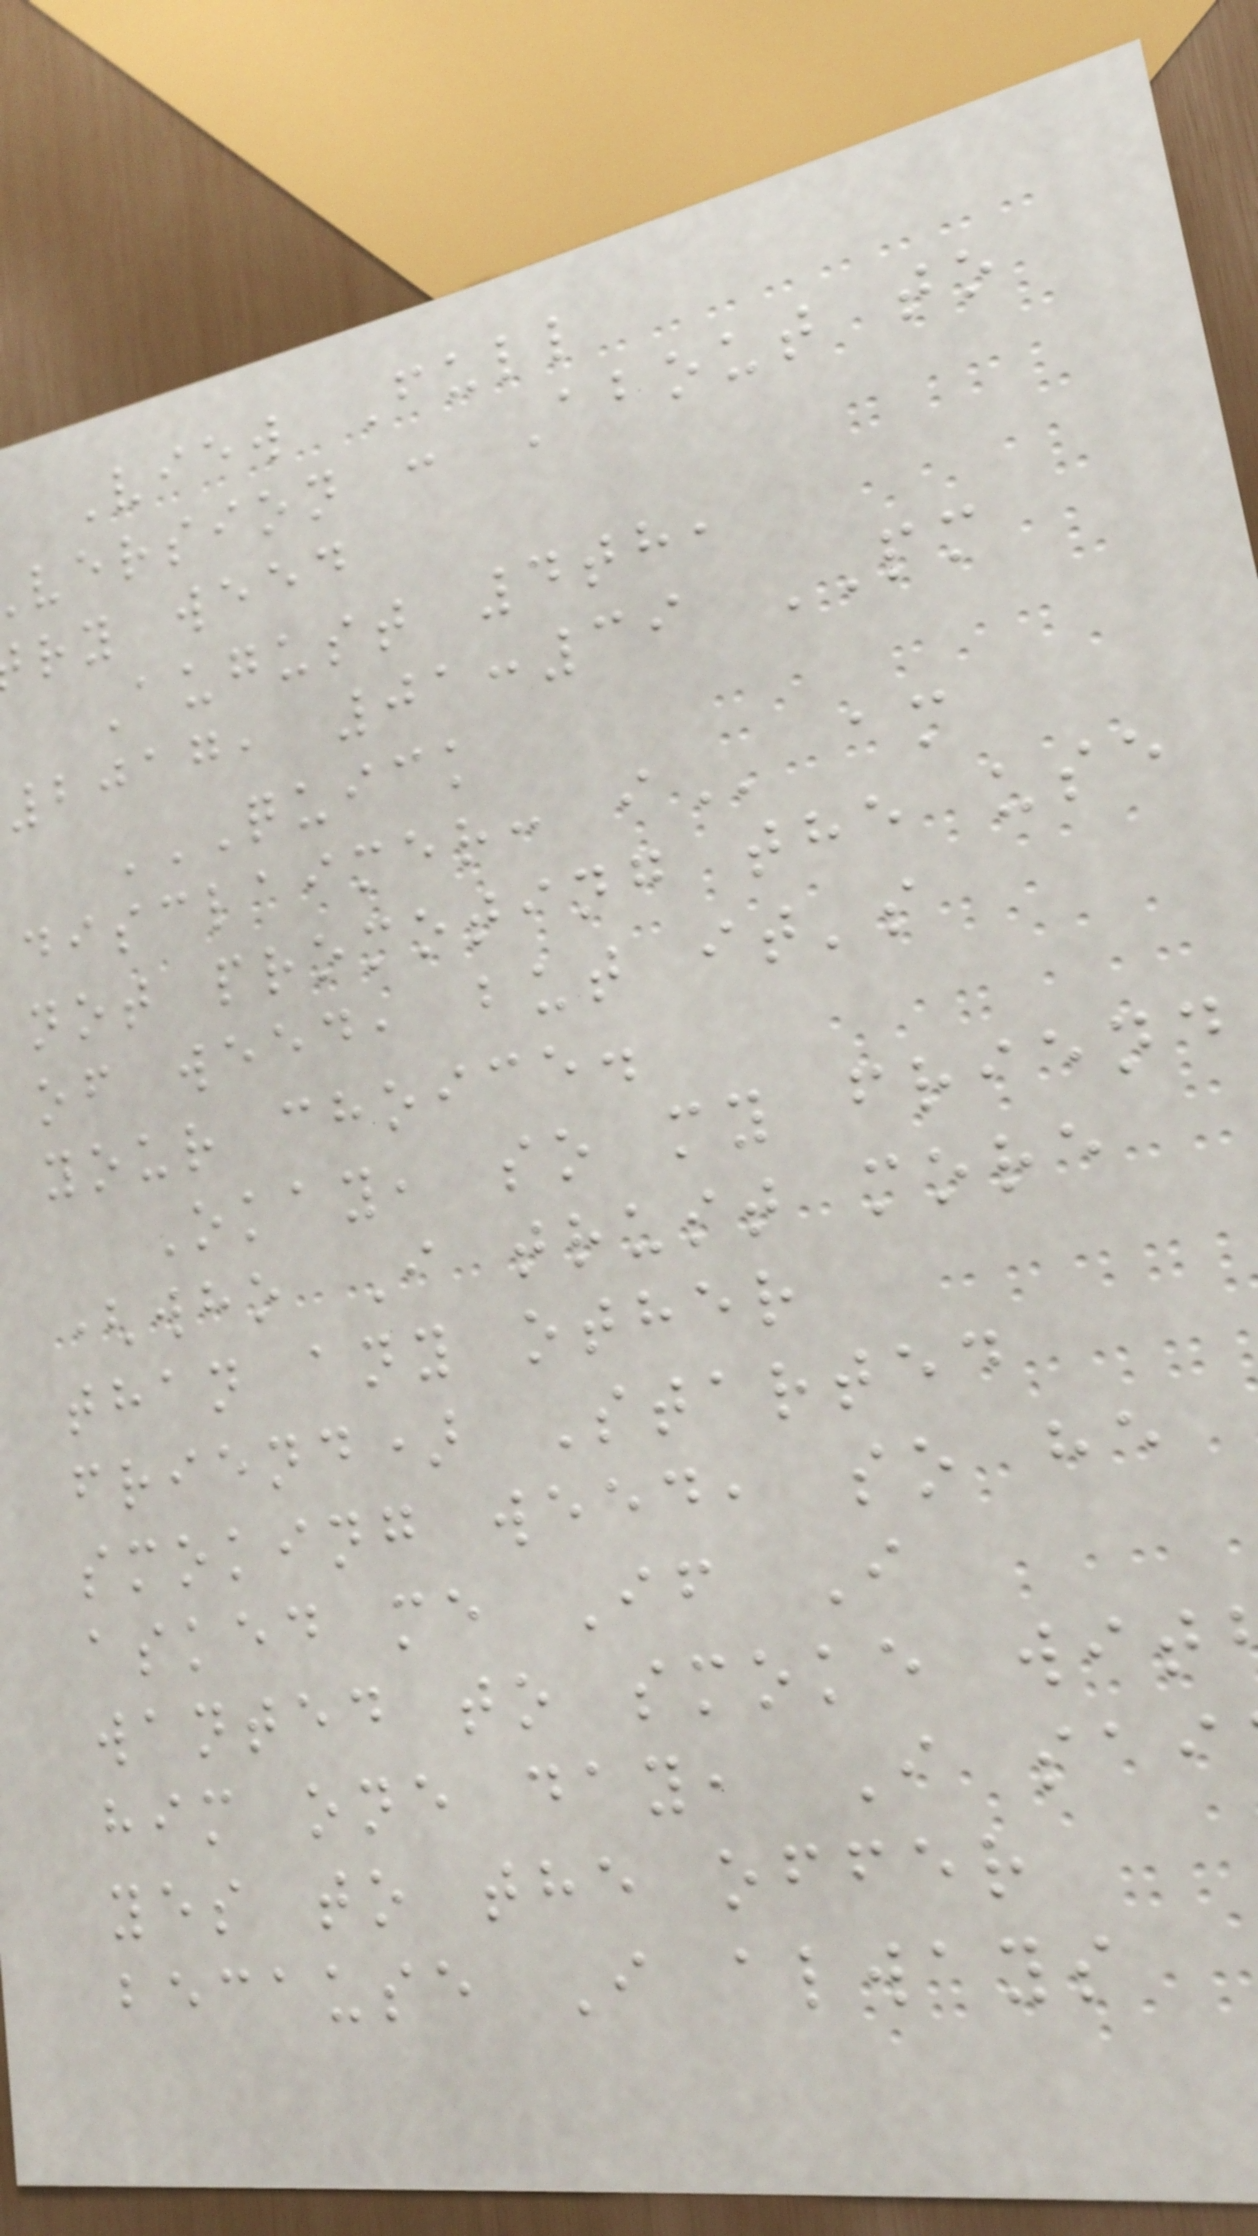View Full
version : About to
ry weed
August 4th,
2017, 01:39 PM
QUICK
disclaimer:
not promoting the use
of weed, but it's
your choice.
Okay, so my friend
(who I trust more
than any other
friend) Started
smoking weed, so he
asked me If I
wanted to smoke wit
him one day, I sai
yes to the offer
because I always
